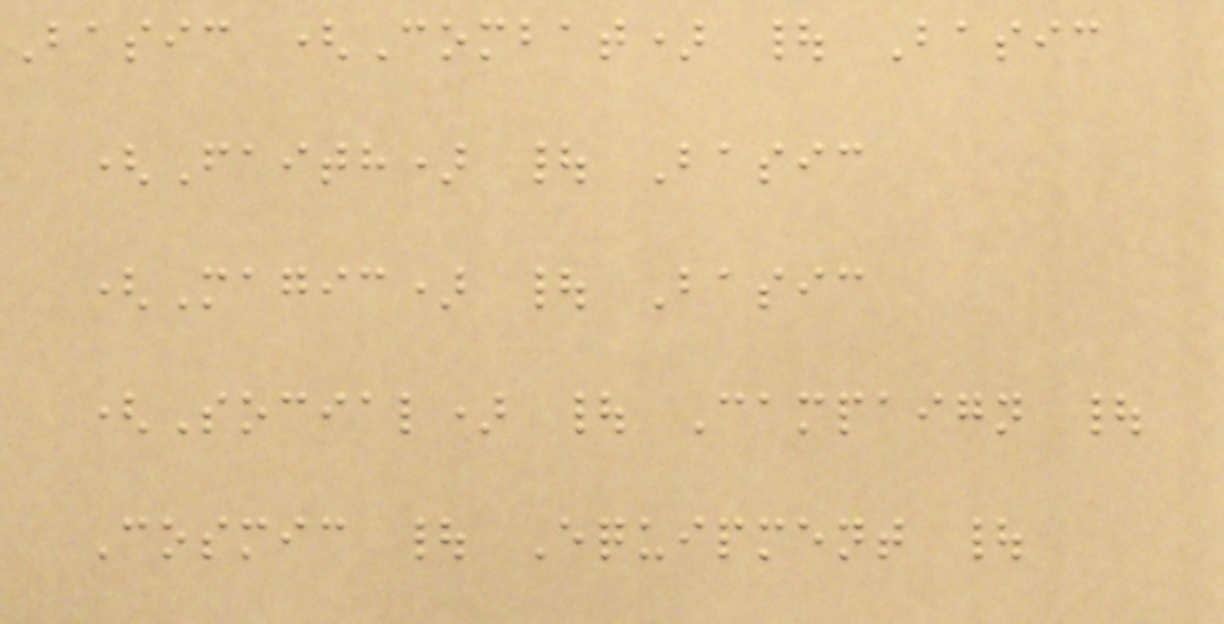Basic (Combat) | Basic
(Faith) | Basic
(Magic) | Basic
(Social) | Campaign |
Cosmic | Equipment |
